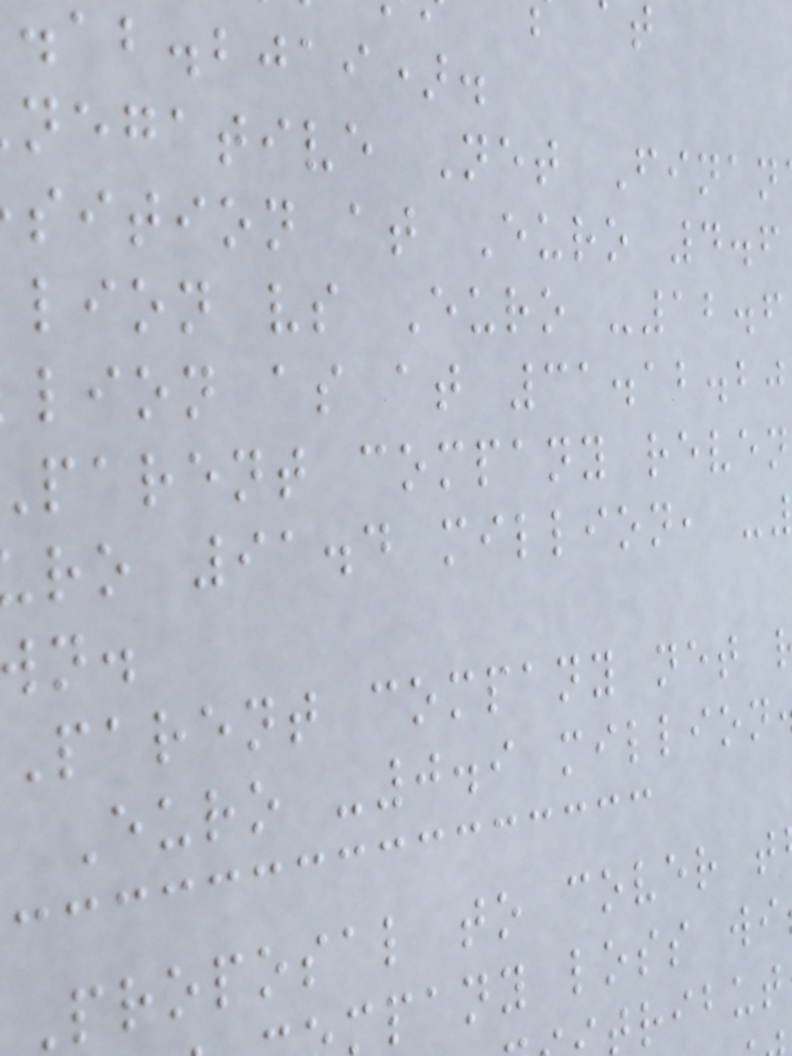.ab.bjai).
negative Net Finan
sition at Euro 4.6
lion vs Euro -12.6
lion as at 31.12.20
parent company reven
ro 91.4 million, -
Parent company net
Euro -0.9 million
proposal to cover t
pany loss wi
